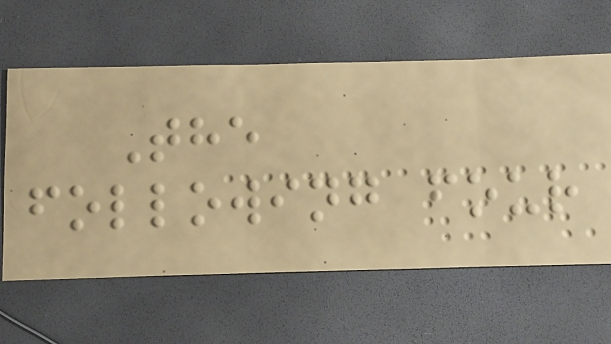The
following four
